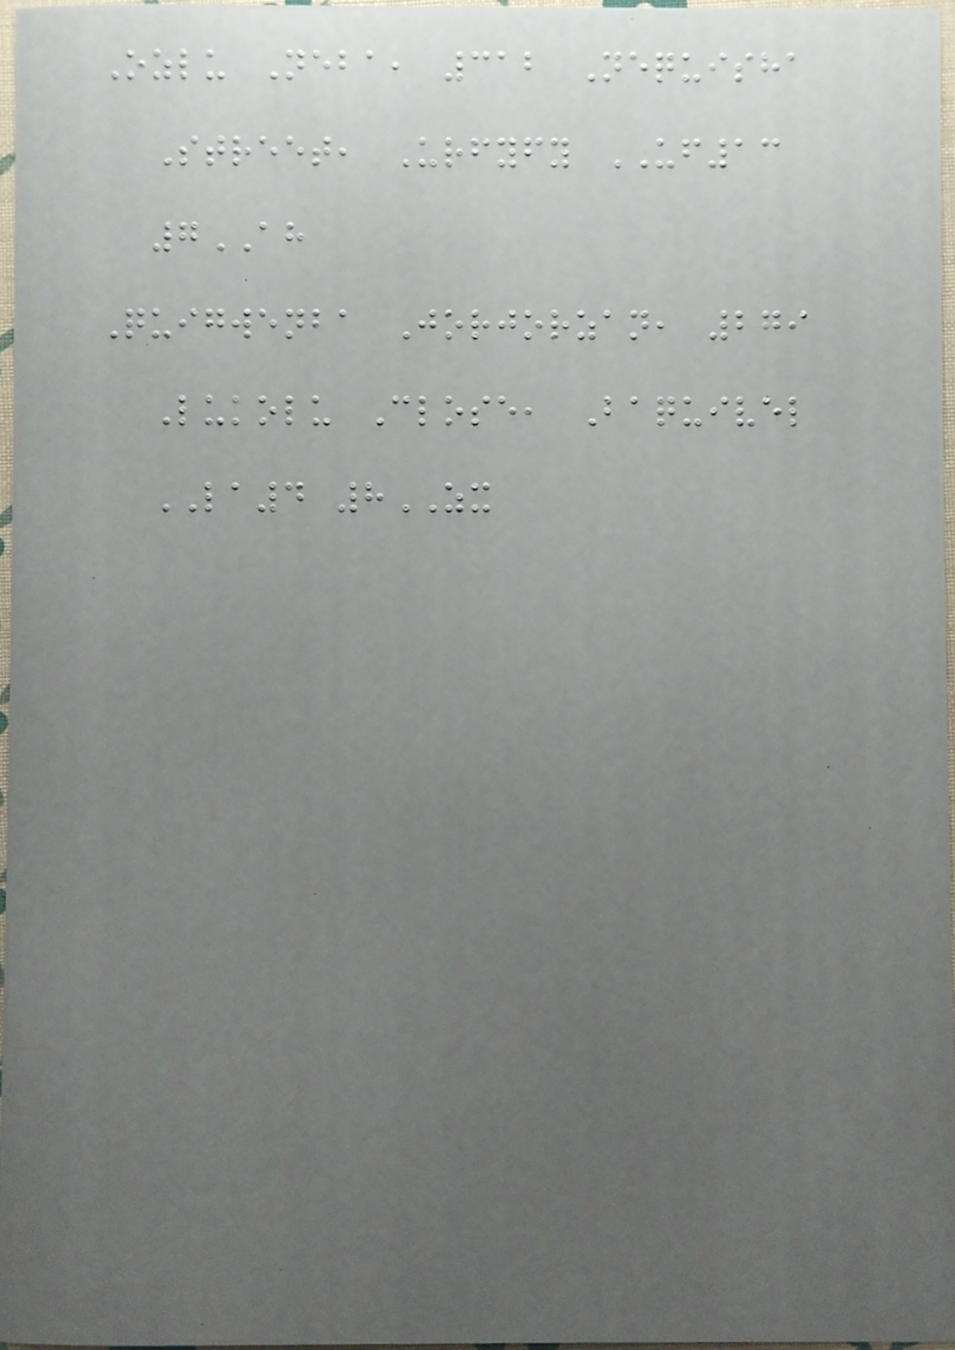Ozlu Neba, 312 Nequisha
Street, Urfyfy UF13
7AH
Quigwenba Jorjorzan, 279
Lukolu Close, Baquivel
LA4 8ZX
